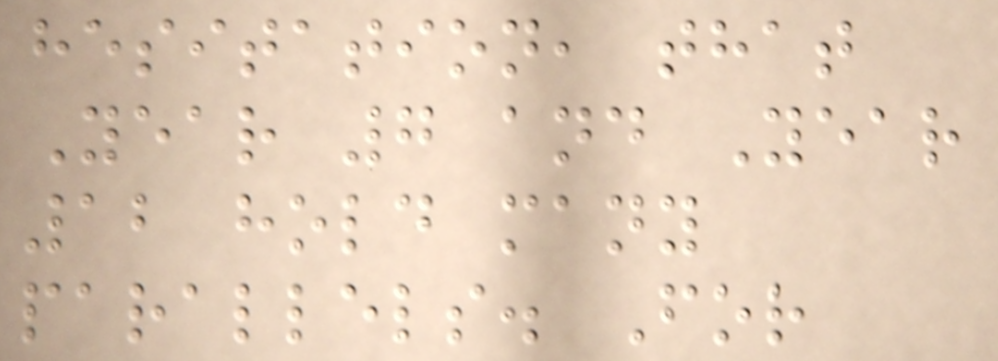hesitation, that
Year 7 and Year
12 hold many
parallels. For
